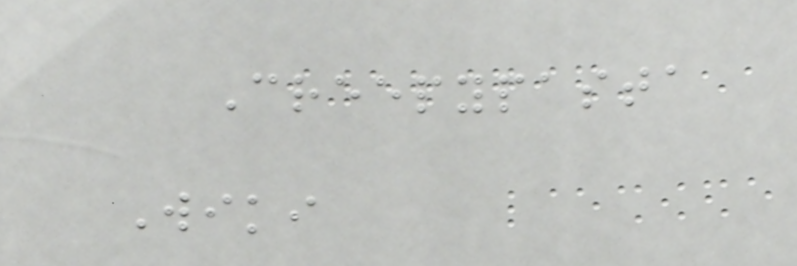Creepypasta
Wiki
